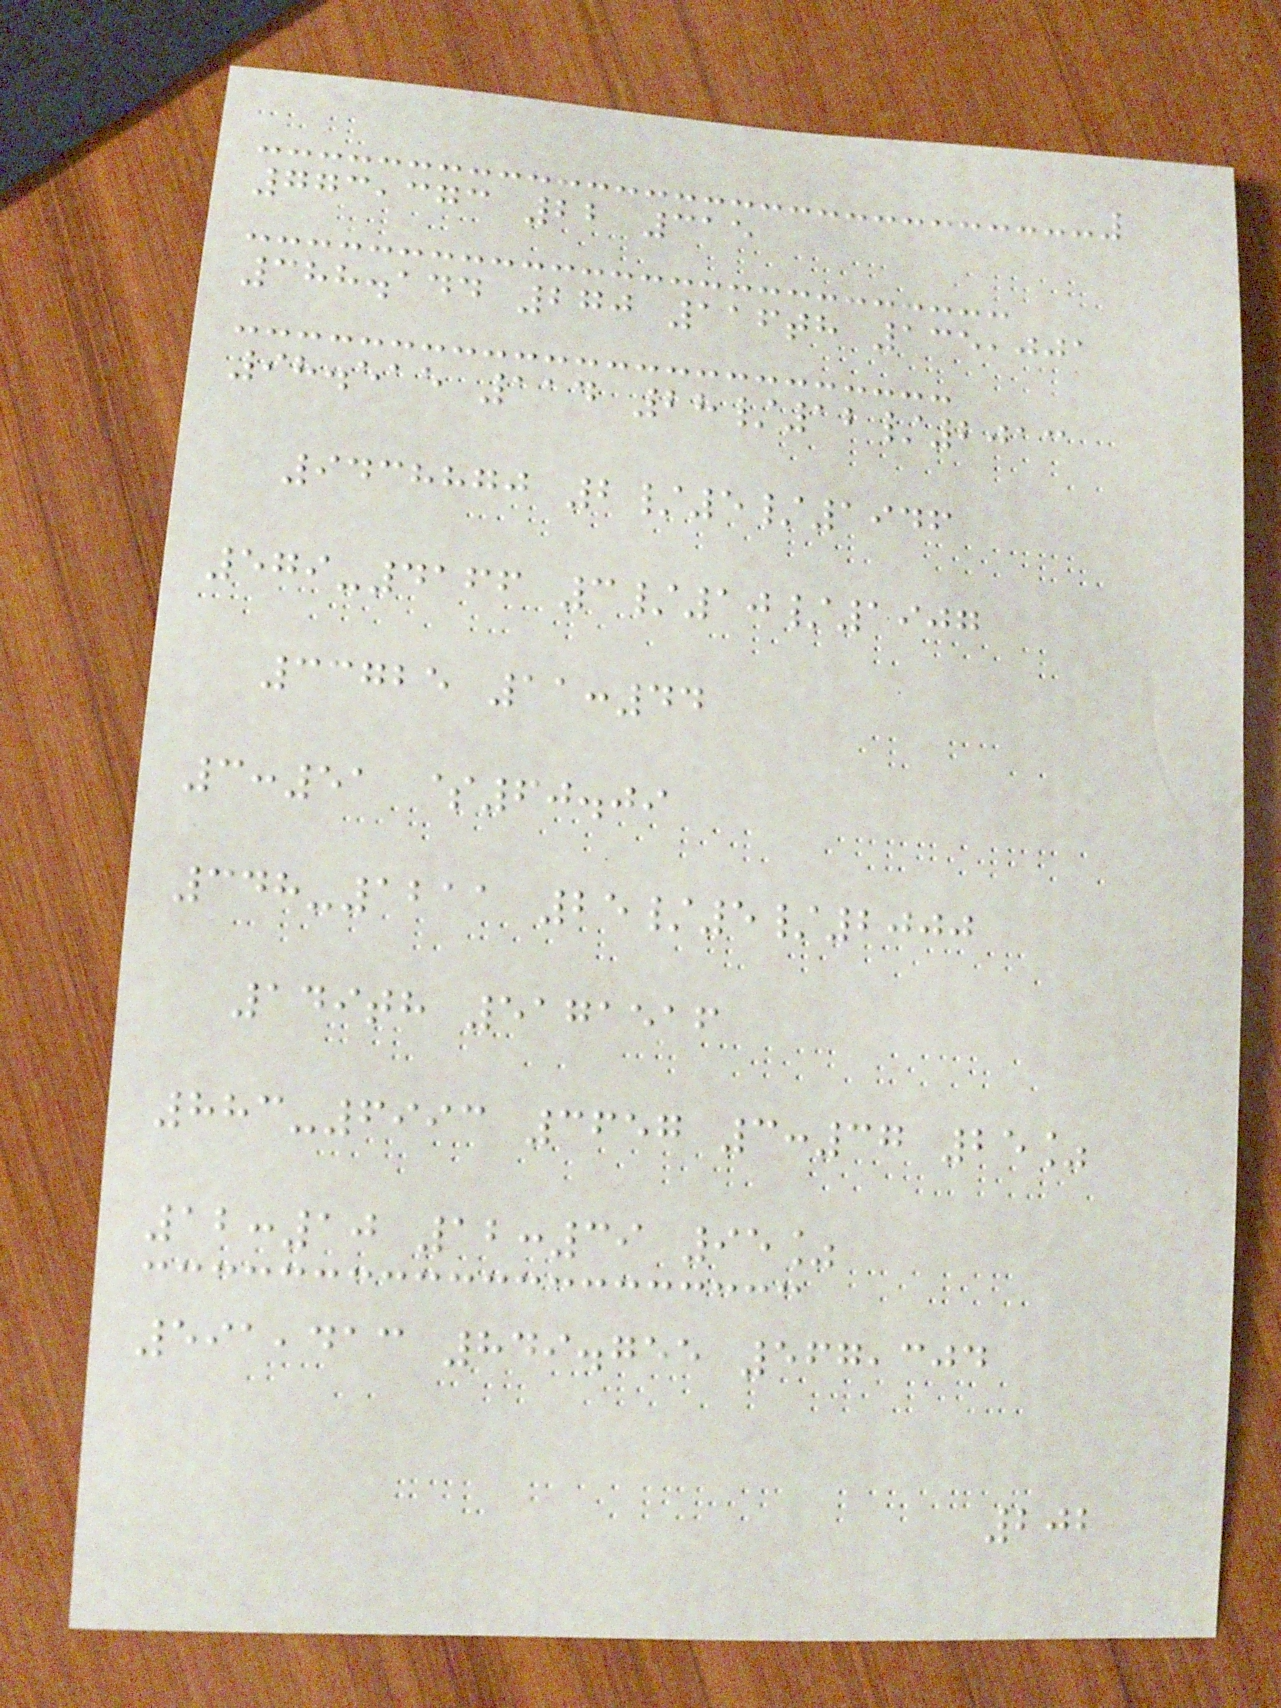773,373 22 315
388.144 270 116th 135,001
98.515 114 28/12/2013
9438870 2/5/1946
579-4166 3/10/1907
33725 11:44
3:51 $60.09
348-1211 25/5/2000
149th 5171516
883-6993 3657 3:37 25%
12:10 12:39 95%
591,413 849.755 567,304
202
